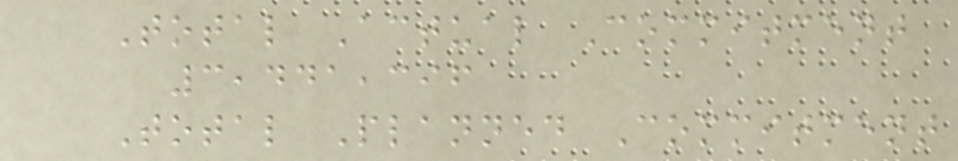Total Actual Commitment
3,441,396
Total Planned Commitment
